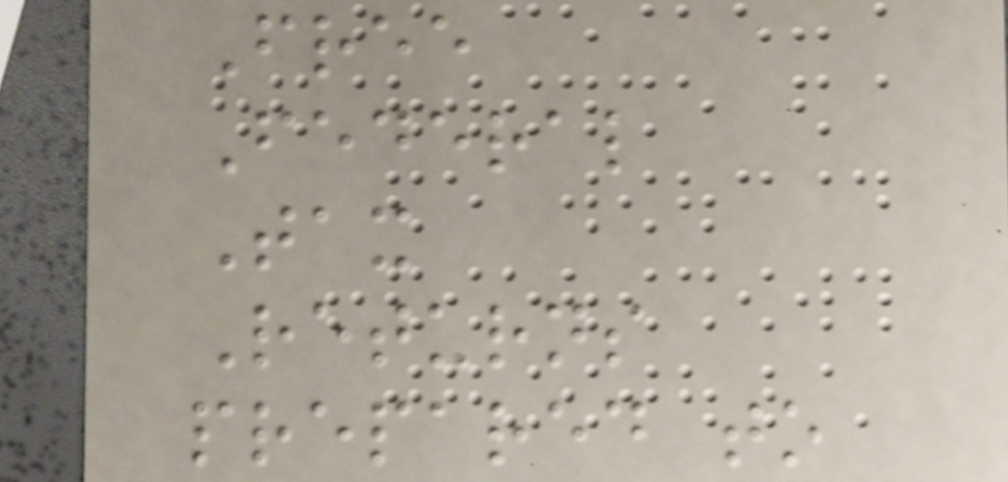Free
Federal
Tax
Returns
prepared to
